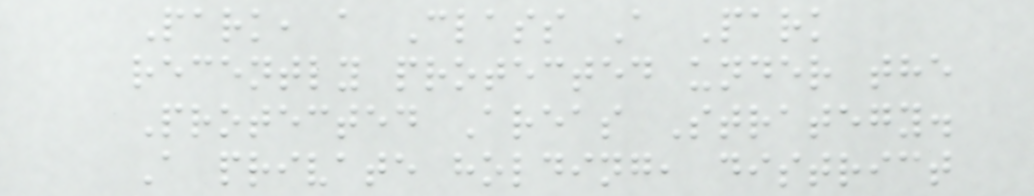Park, a Class A Park
recently protected under the
Protected Areas Strategy.
A private holding, district
